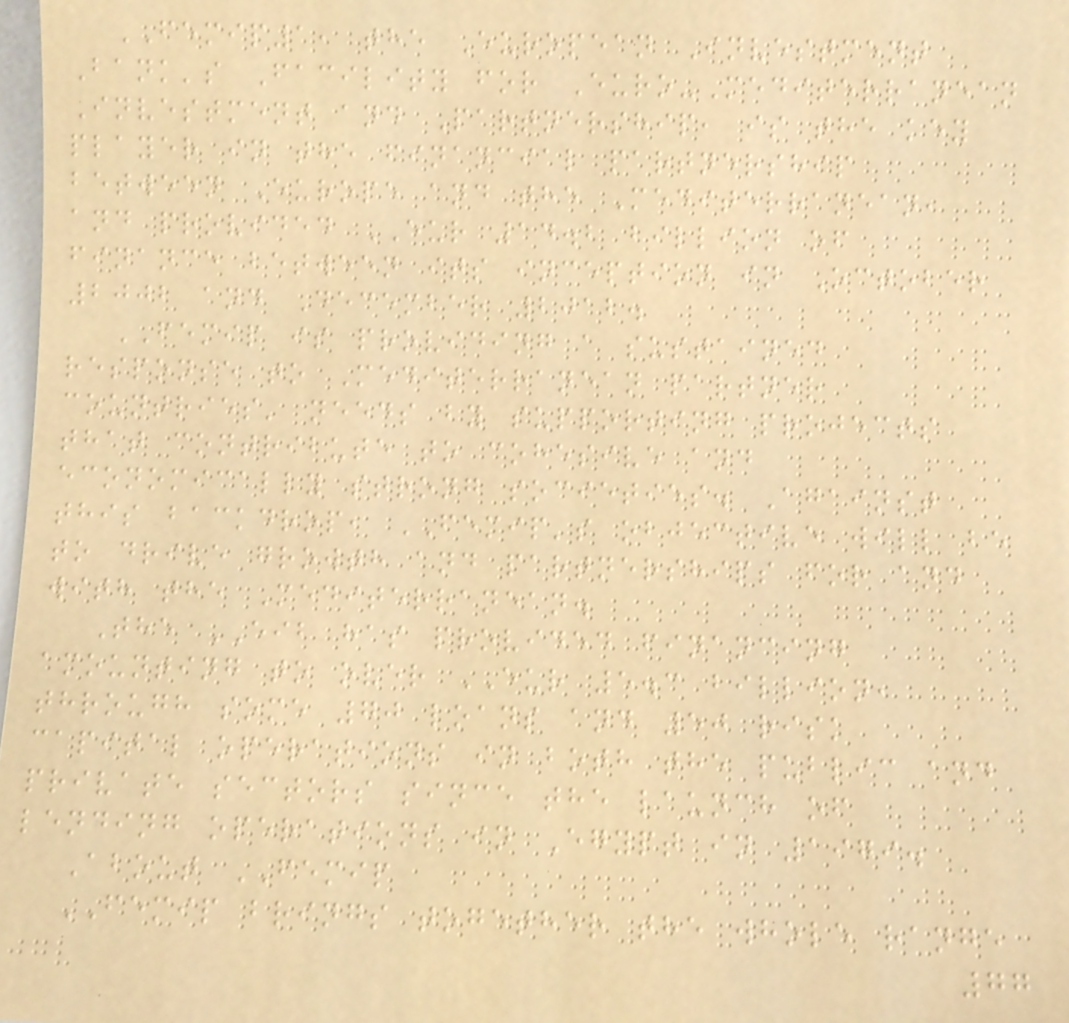FEMIP1, the European Investment
Bank's Facility for Euro-Mediterranean
Investment and Partnership, is the key
player in the financial partnership
between Europe and the Mediterranean,
and provided EUR 14.2 billion of
finance between its inception in October
2002 and December 2012.
FEMIP is providing a sustained
response to Mediterranean partner
countries' needs by supporting projects
that contribute to cohesive and
economically strong societies. Against
this backdrop, FEMIP's objective will be
to drive growth and partnerships for and
with the Mediterranean.
The EIB has provided financing
amounting to over EUR 5.3 billion,
through some 70 loans and 50 risk
capital operations in both the public and
private sectors since the launch of
lending operations in Egypt in 1979.
About FEMIP
FEMIP brings together the whole range
77
